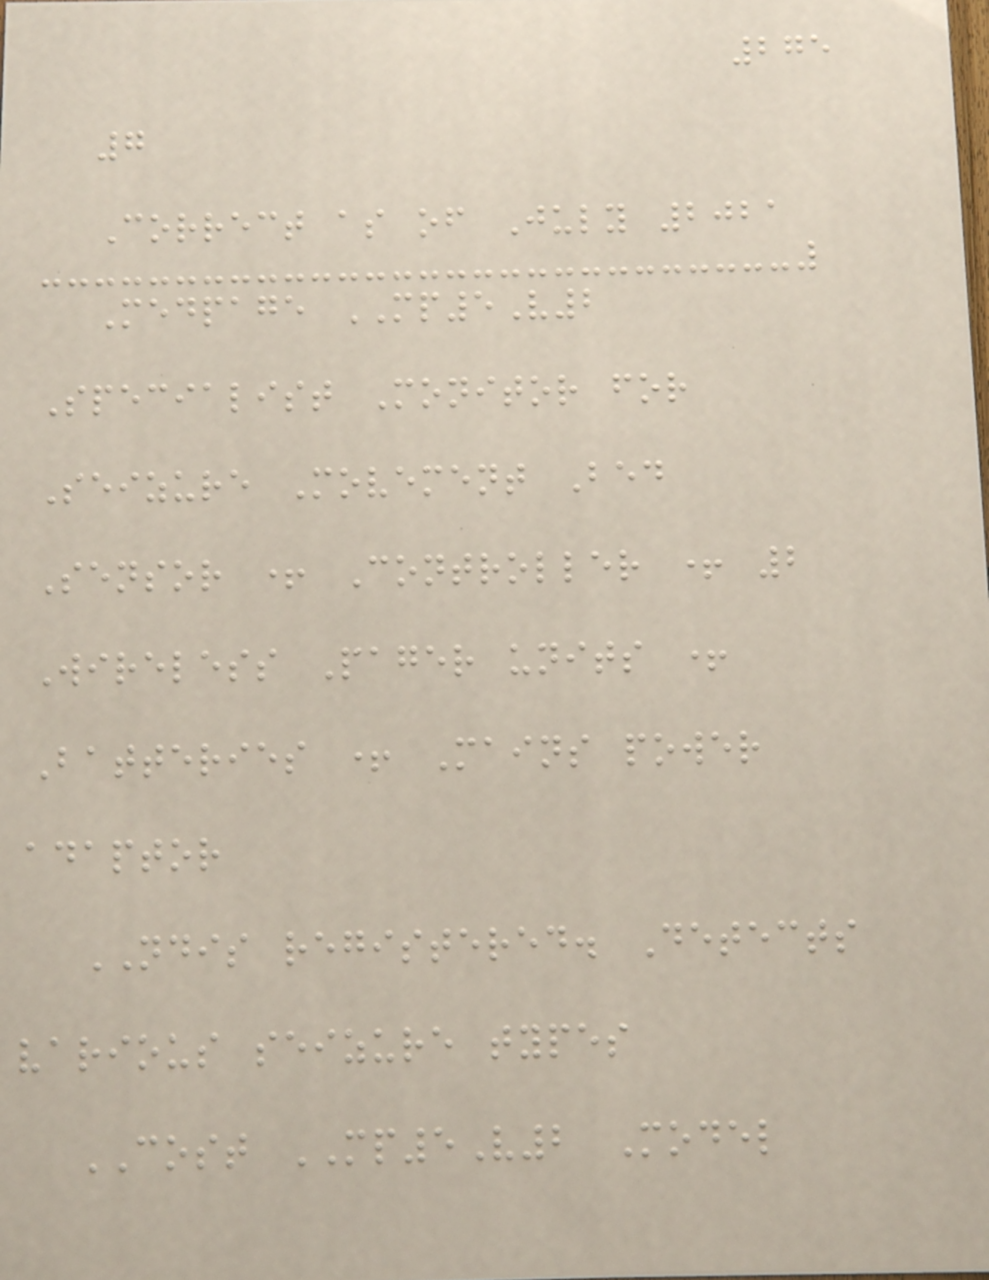275
7
Correct as of July 2021
Medpage MP5V2
Specialist Monitor for
Seizure Movement Bed
Sensor + Controller + 2
Wireless Pager units +
Batteries + Mains power
adaptor
NDIS registered. Detects
various seizure types
COST MP5V2 Model
